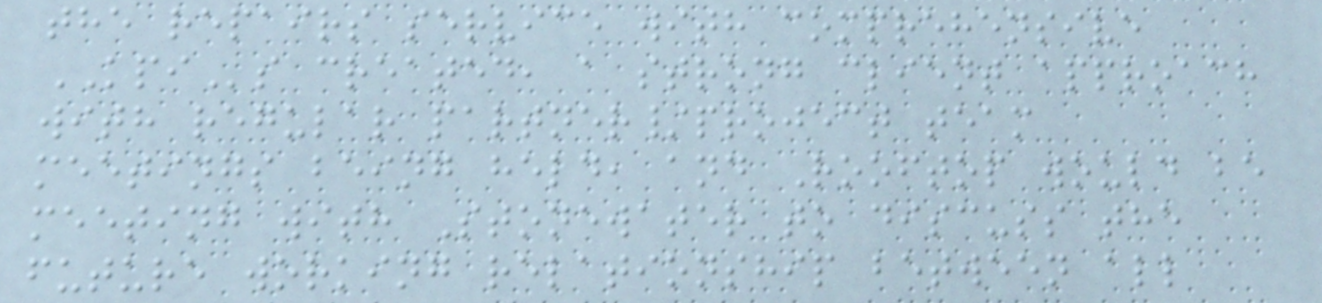the repairs service with comprehensive
KPIs created, a strong client approach
with regular partner/project team
meetings being held, and Rooftop would be
meeting with Stonewater to discuss the
future working relationship between all
